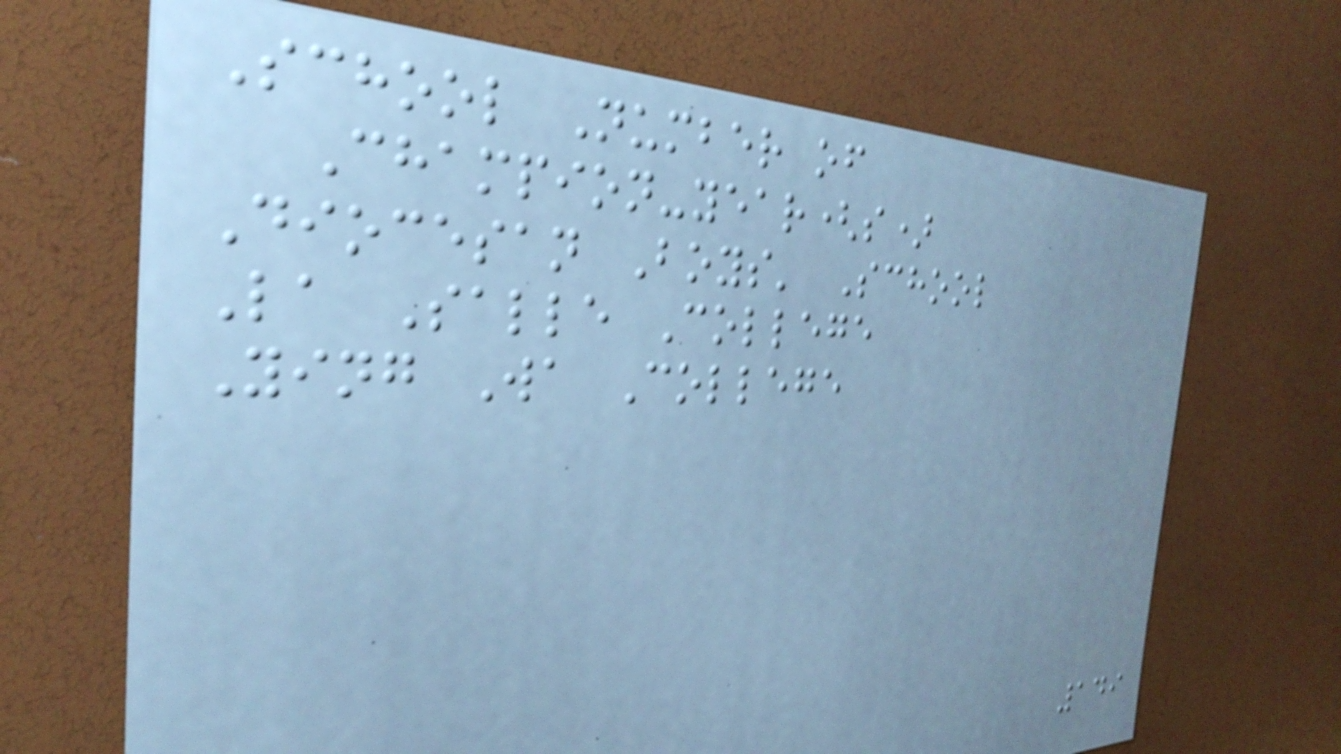School Number of
Champion-year(s)
Diocesan Boys' School
La Salle College
Ying Wa College
149
